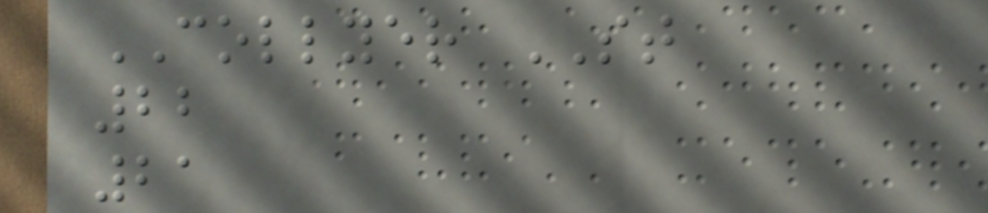COLLYER ST
22
21
